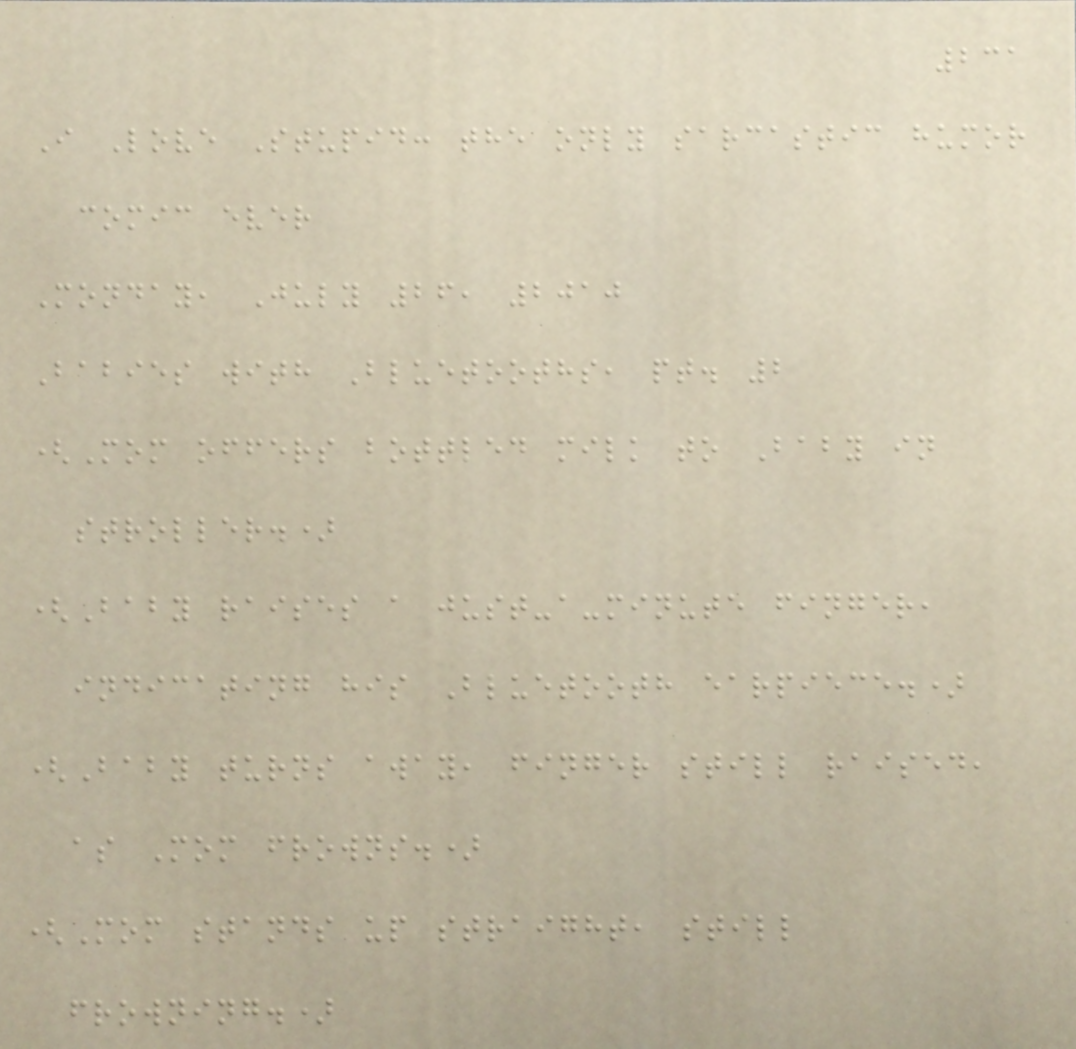231
I Love Stupid: the only sarcastic humor
comic ever
Monday, July 26, 2010
Babies with Bluetooths, pt. 2
(Mom offers bottled milk to Baby in
stroller.)
(Baby raises a just-a-minute finger,
indicating his Bluetooth earpiece.)
(Baby turns away, finger still raised,
as Mom frowns.)
(Mom stands up straight, still
frowning.)
